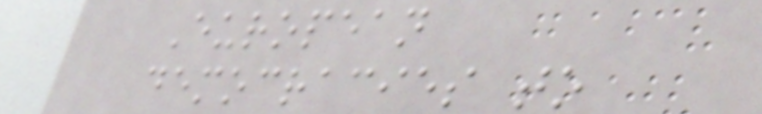European
democracies to
